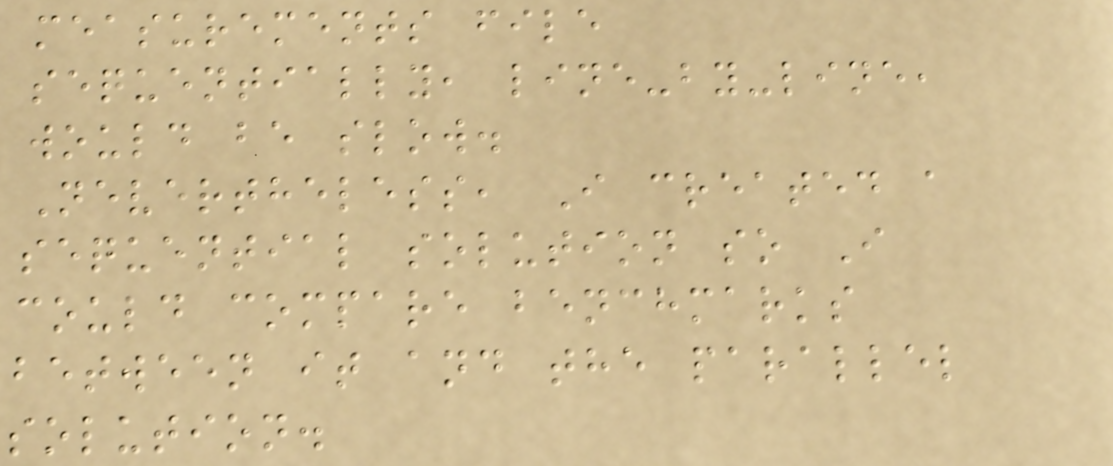measurements file
sequentially, line-by-line,
would be slow.
Nevertheless, I created a
sequential solution so I
could compare benchmarks
between it and the parallel
solution.
